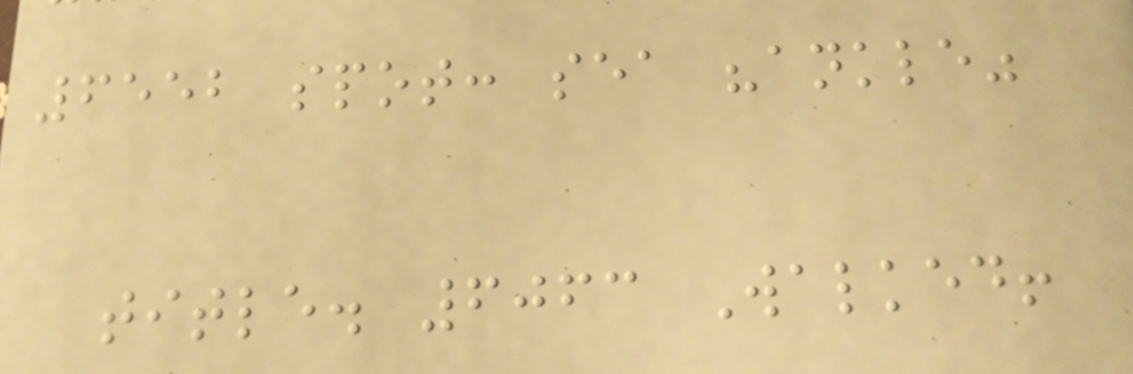6552 spot: sea "ankle"
title. 6063 Walked!
